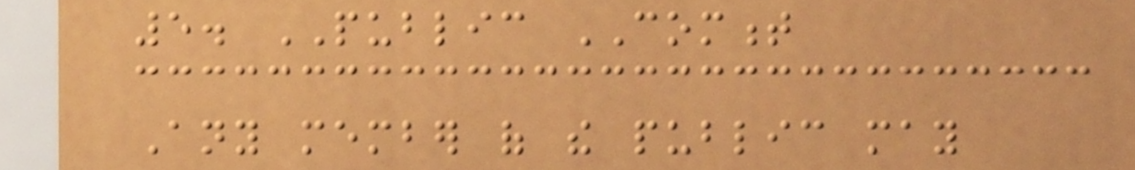5. PUBLIC COMMENT
Any member of the public may
